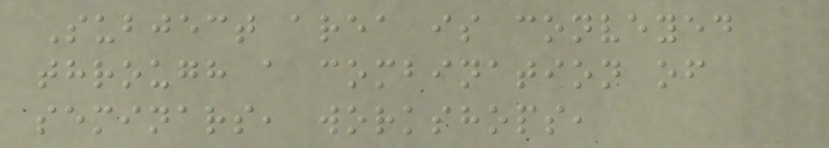Subject area is conveyed
through a combination of
seminars, workshops,
